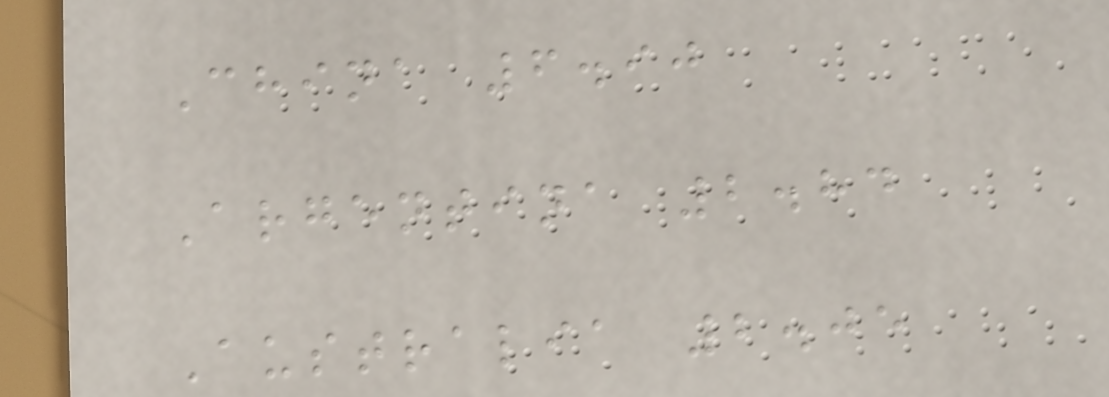China 6.90
Argentina 2.84
Australia 2.05
